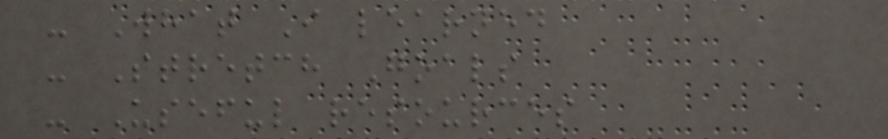- What I learned
- Stretch Goals
- Useful resources
